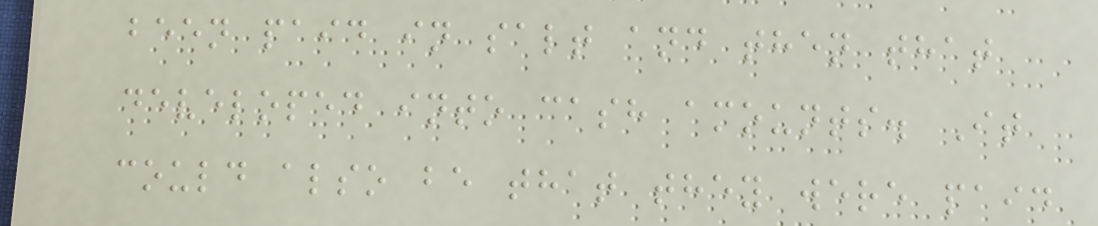been paid in salt and then that
developed into cash amounts. It
could also be that they were paid
